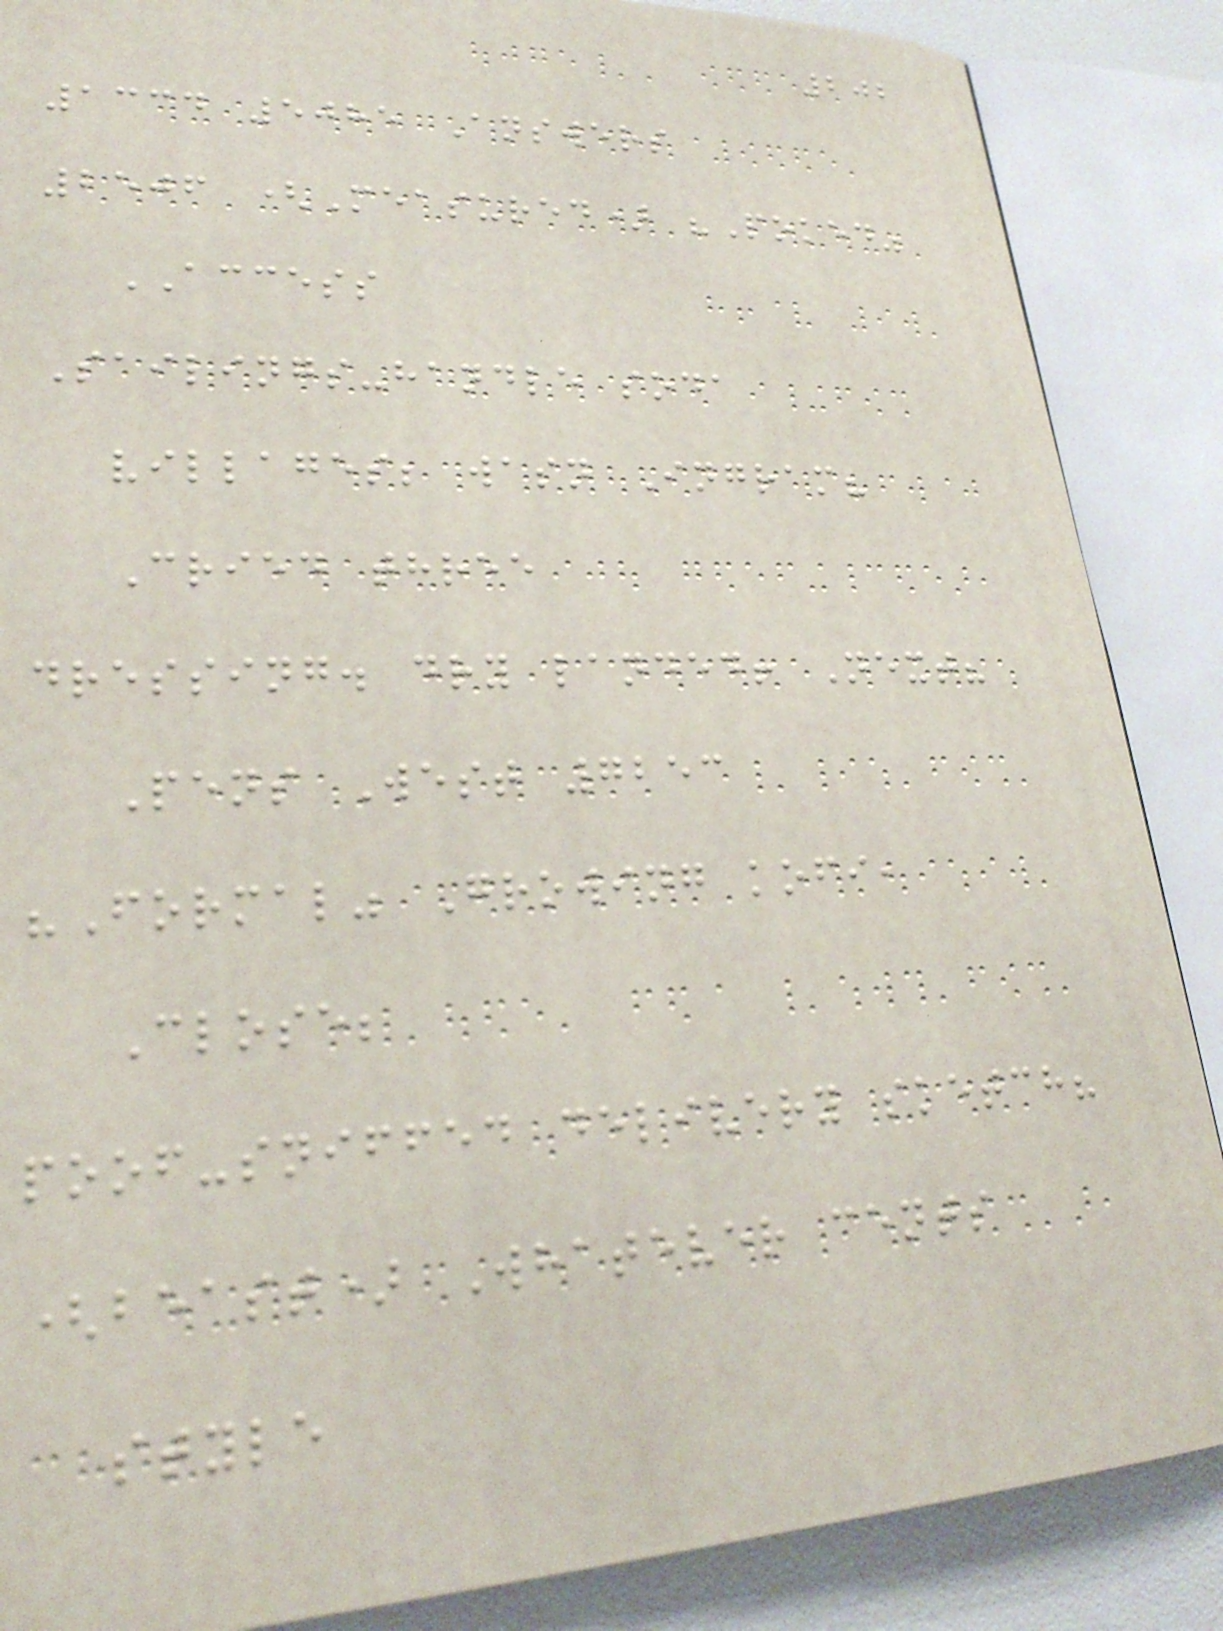202
1334 5085 Answers
2506 (Measured) "Poked"
ACCESS
Sailings-handle soda
villages; wasn Ingram?
Cried three
dressing. dry landed! Next?
Pens West 7253
"Formal" Growing kofi,
Close;
poof-sniffed delivery sketch?
(beast) Whatever cents
style
